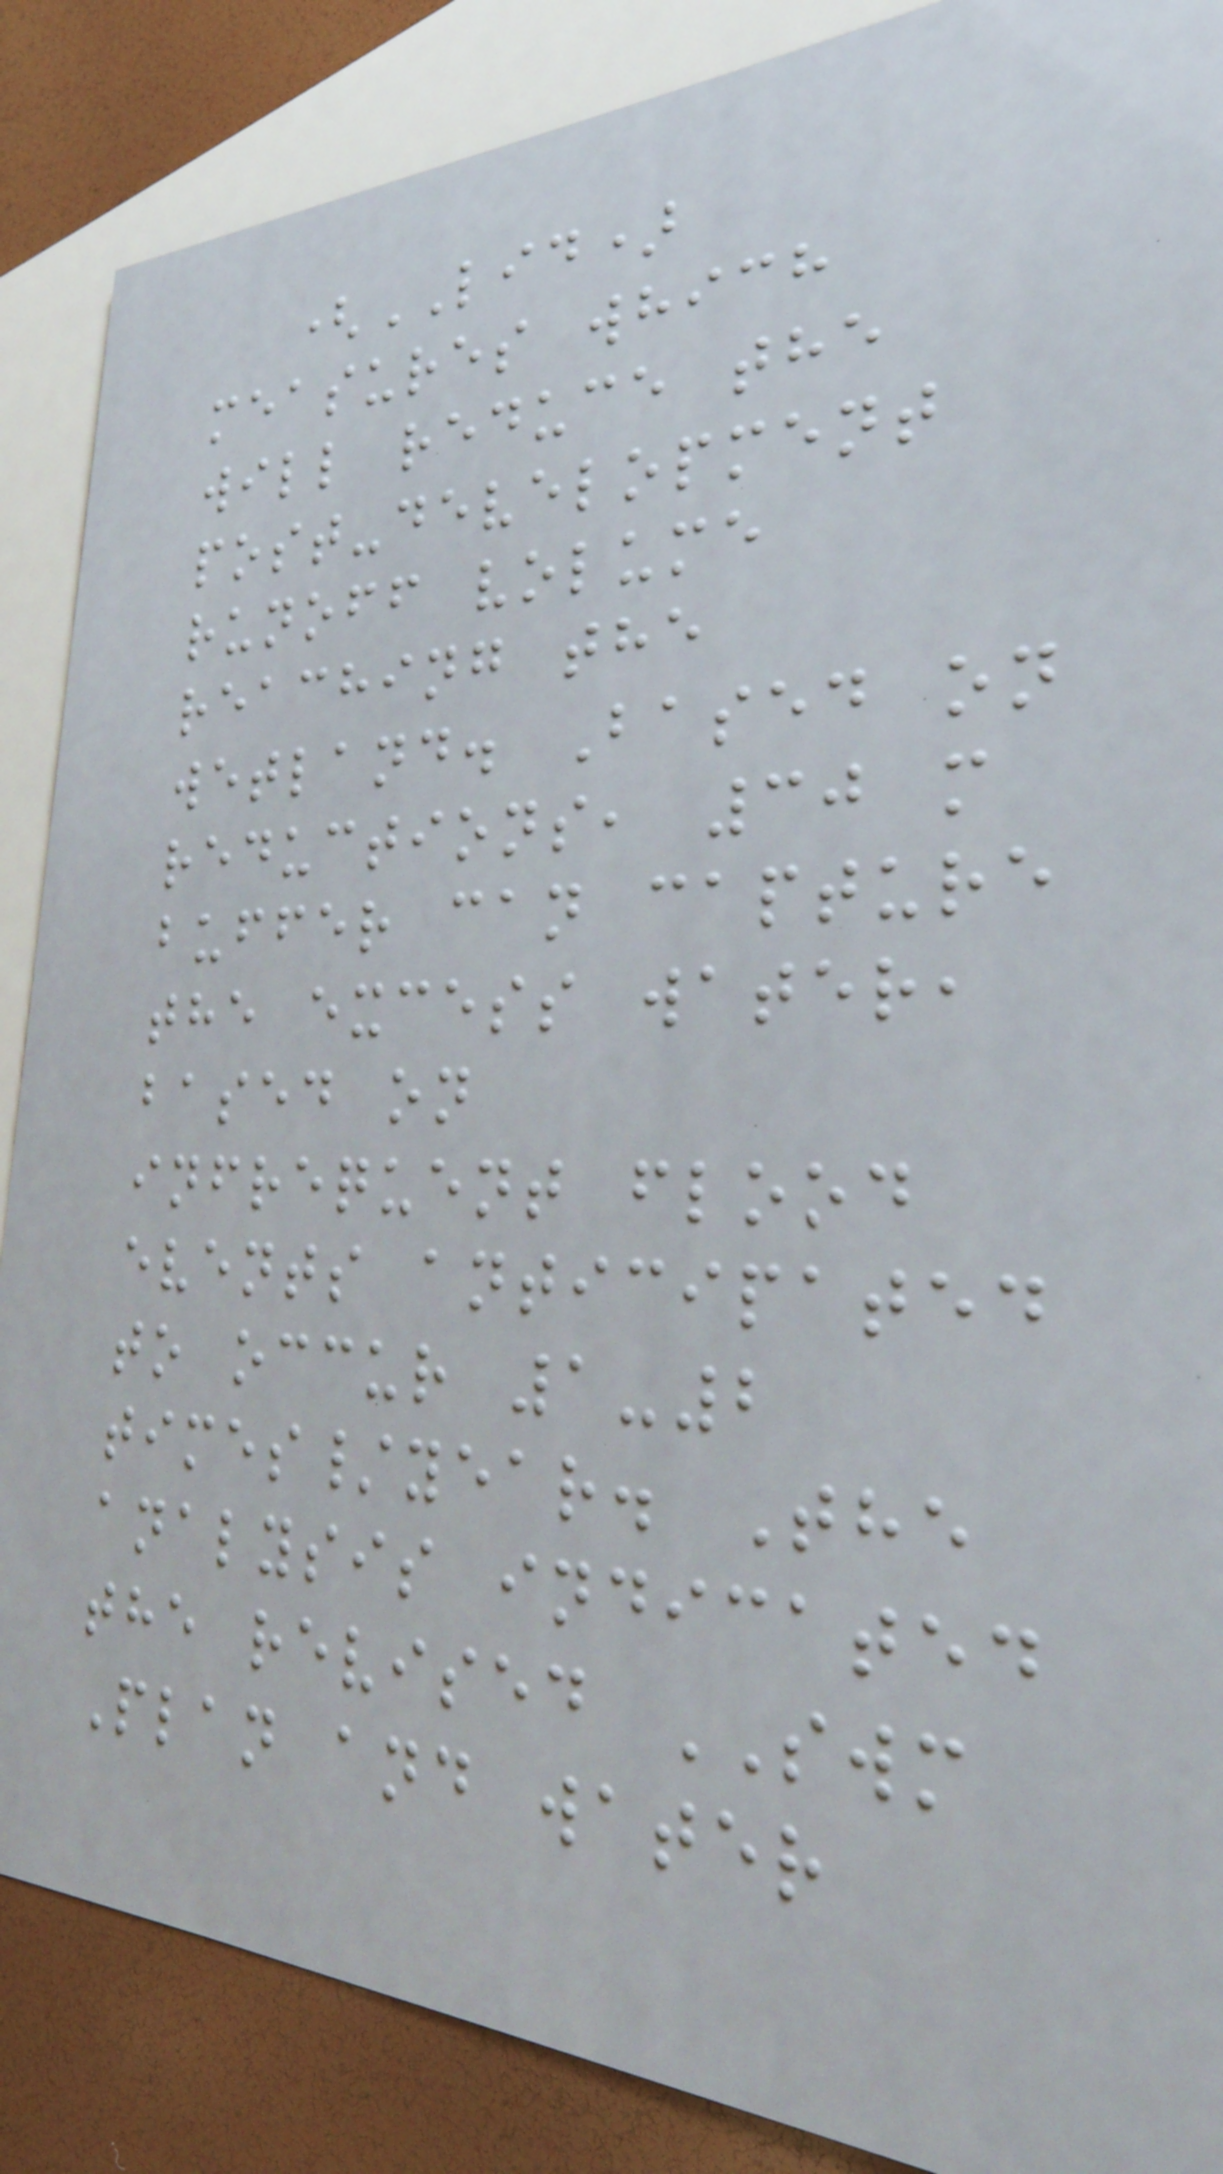(LID)
measures which
will reduce the
post-development
runoff volume
reaching the
wetland. Based on
reductions, 30 m
buffer can capture
the excess water,
based on
infrequent flood
events anticipated
to occur 1-2
times/year. The
analysis indicated
the revised SWM
Plan and water
